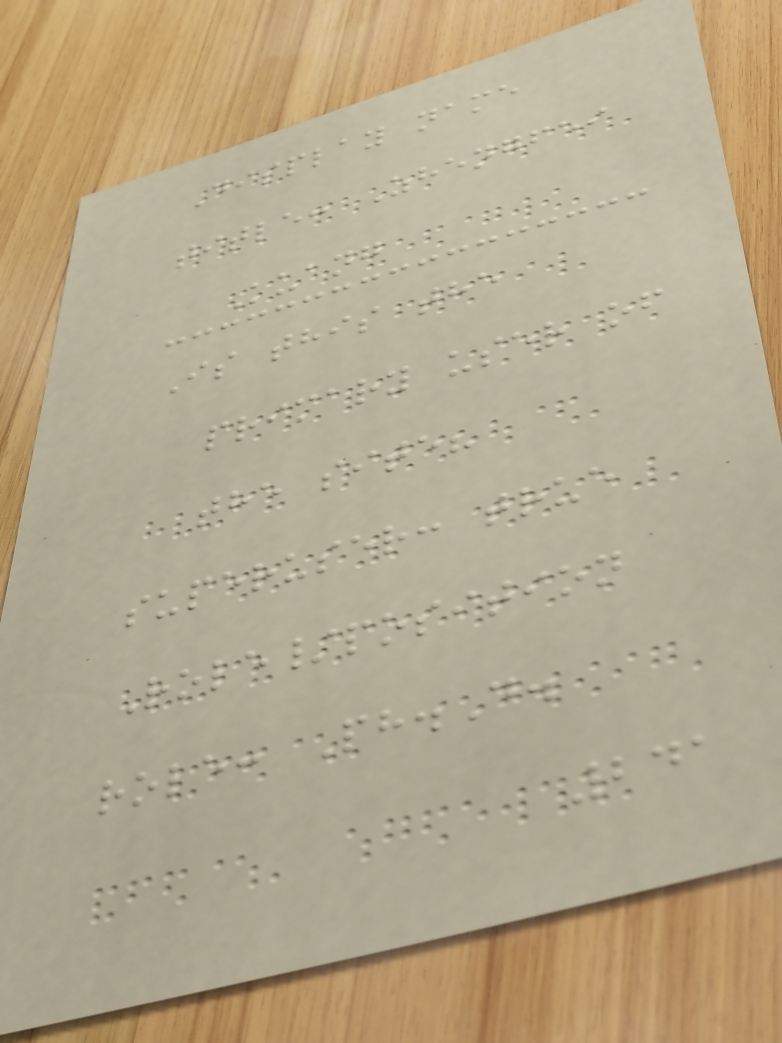Display name
title: Zhengfei
Kuang
Is this the
primary user of
the site?
superuser: true
Role/position
role: Ph.D.
241
